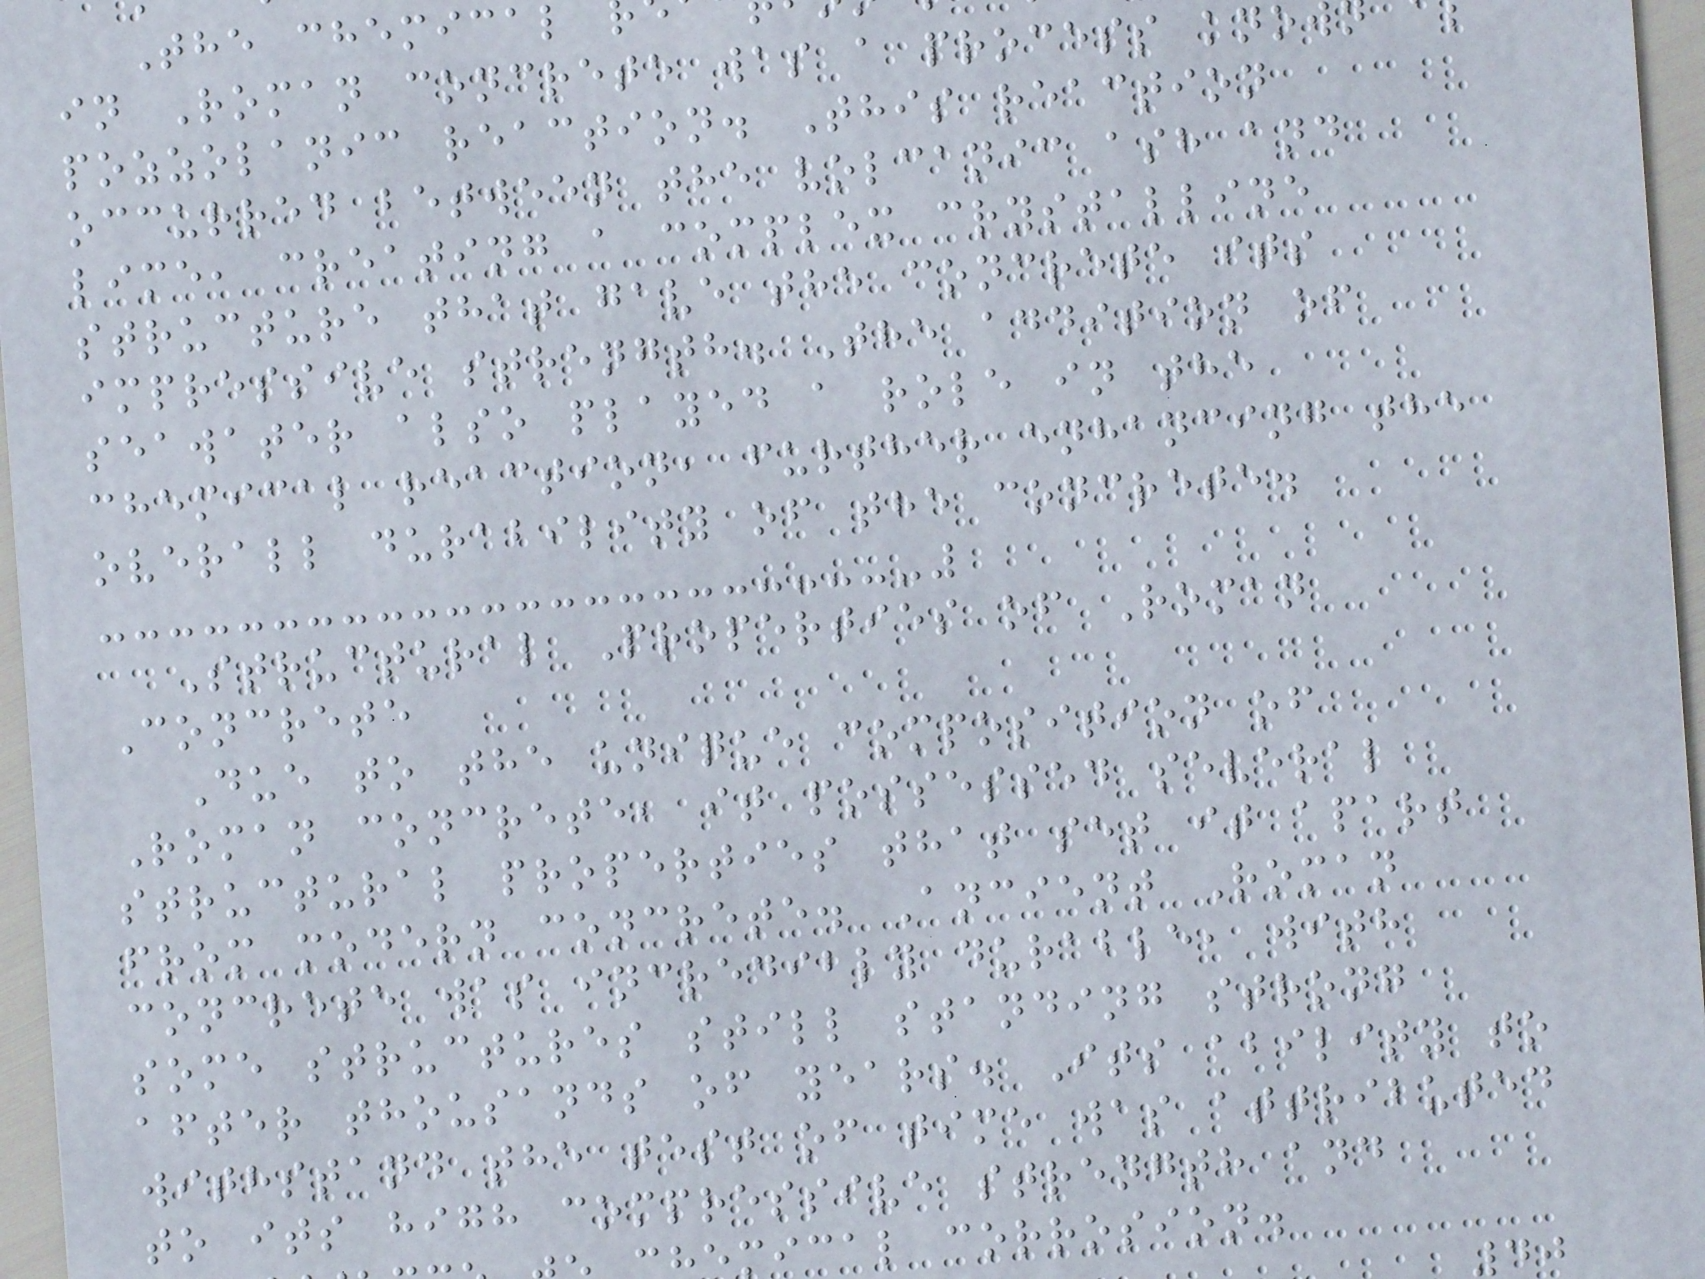The chemical
in Roman concrete was a process know
pozzolanic reaction. This reaction
occurred between the volcanic ash and
lime, creating a complex crystalline
structure that gave the concrete its
impressive strength. The addition of
seawater also played a role in the
chemical reaction, further enhancing the
overall durability of the concrete.
Structural Properties of Roman
Concrete
Due to the unique composition of
Roman concrete, it possessed several
structural properties that set it apart
from modern concrete. Ancient Roman
concrete was incredibly durable, with
some structures still standing strong
after thousands of years. Its ability to
withstand the test of time was attributed
to its high compressive strength and
mical corrosion.
40
